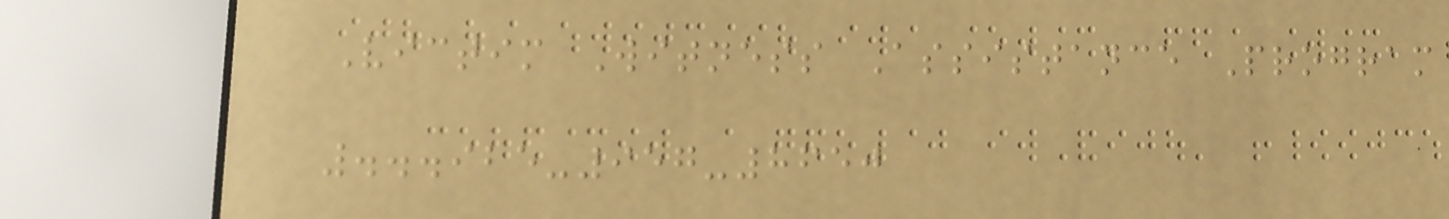Victim Witness Assistance Program
...925-957-8650
